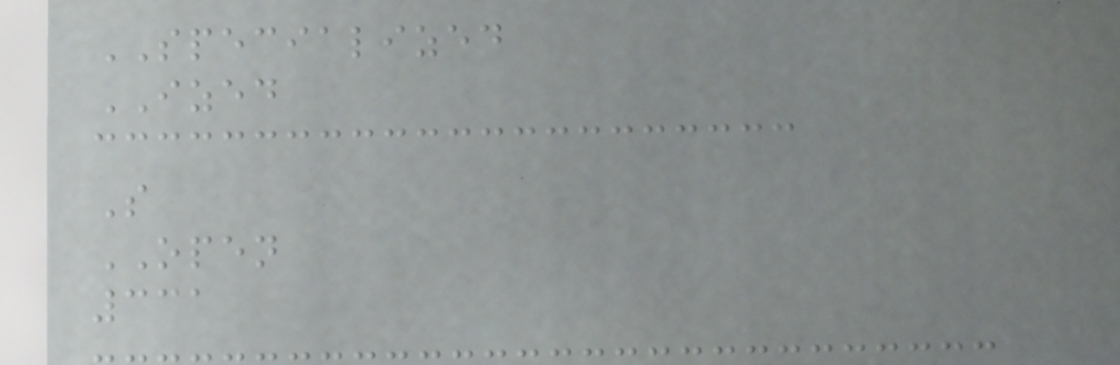SPECIALIZED
IZED
S
OPEN
331
